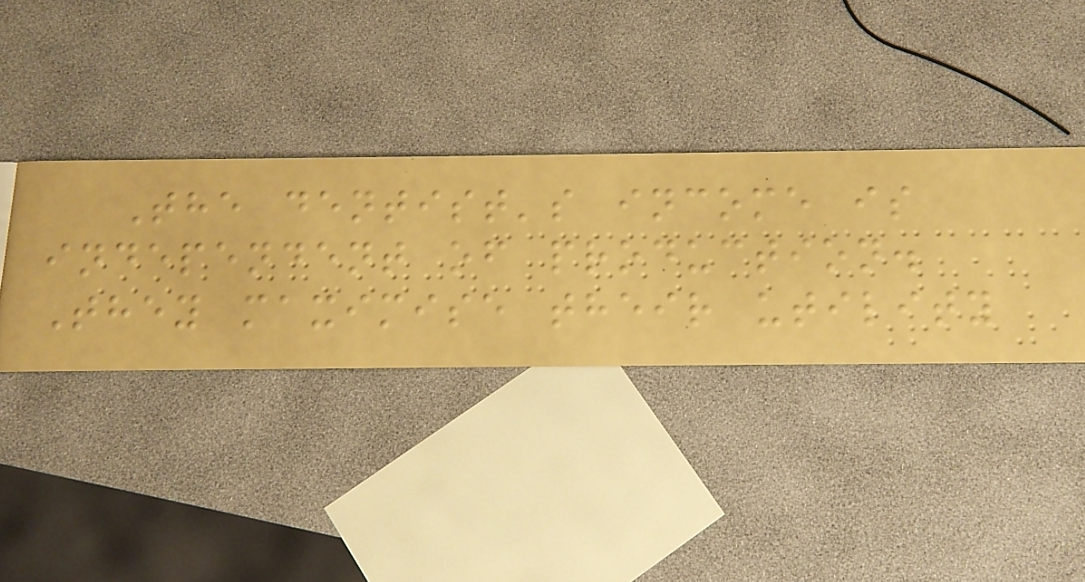The dentist's income is
independent of production.
They maximise their utility
